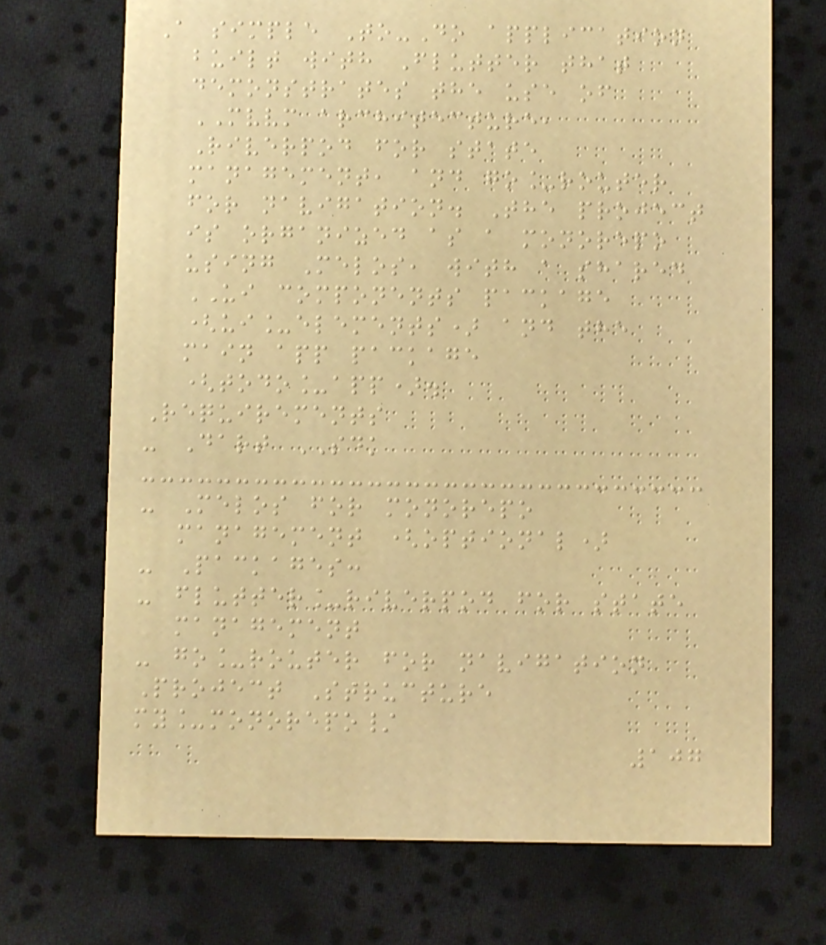A simple To-Do application
built with Flutter that
demonstrates the use of
MVVM architecture,
Riverpod for state
management, and go_router
for navigation. The project
is organized as a monorepo
using Melos, with a shared
UI components package
(ui_elements) and the
main app package
(todo_app).
Requirements
- Dart SDK
- Melos for monorepo
management (optional)
- Packages:
- flutter_riverpod for state
management
- go_router for navigation
Project Structure
my_monorepo/
107
